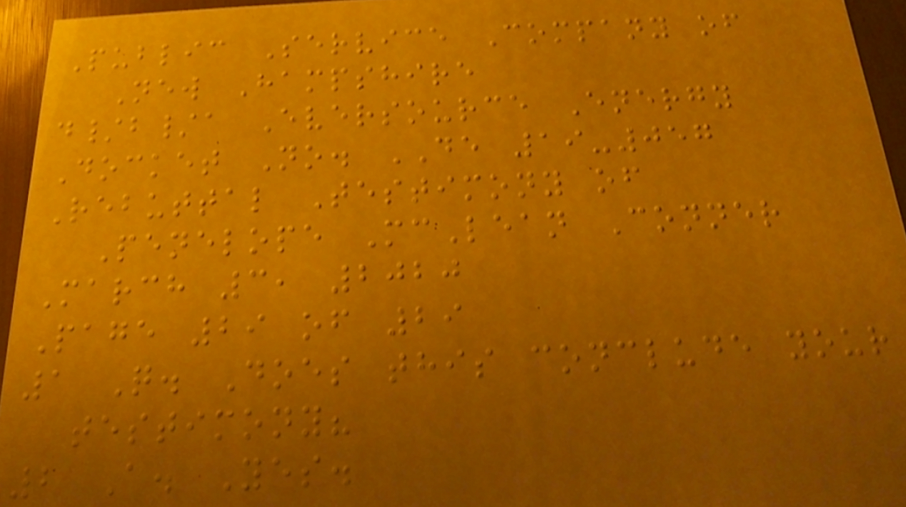Public Service Company of
New Hampshire
d/b/a Eversource Energy
Docket No. DE 19-057
Rebuttal Testimony of
Penelope McLean Conner
March 3, 2020
Page 29 of 29
1 Q. Does this conclude your
testimony?
2 A. Yes.
